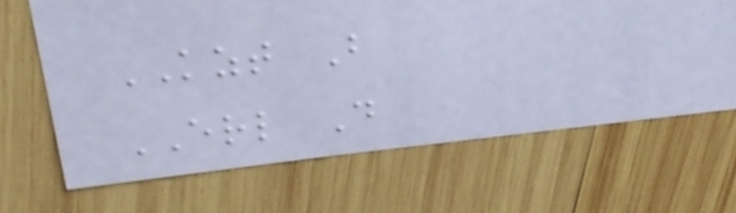KZT B
ERL D
